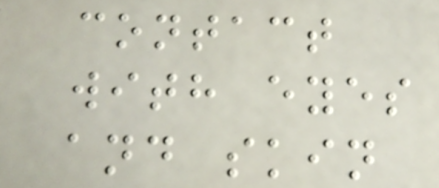contact
with eyes
and skin
